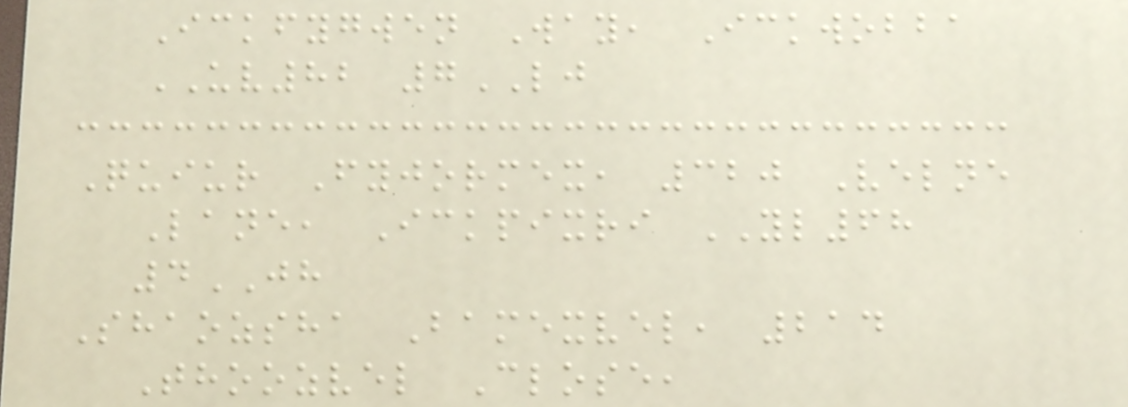Ickfygwen Way, Ickwobba
UV82 7LJ
Quiur Fyjormex, 320 Velne
Lane, Ickpixri YL68
4JH
Shaozsha Bamexvel, 214
Thoozvel Close,
